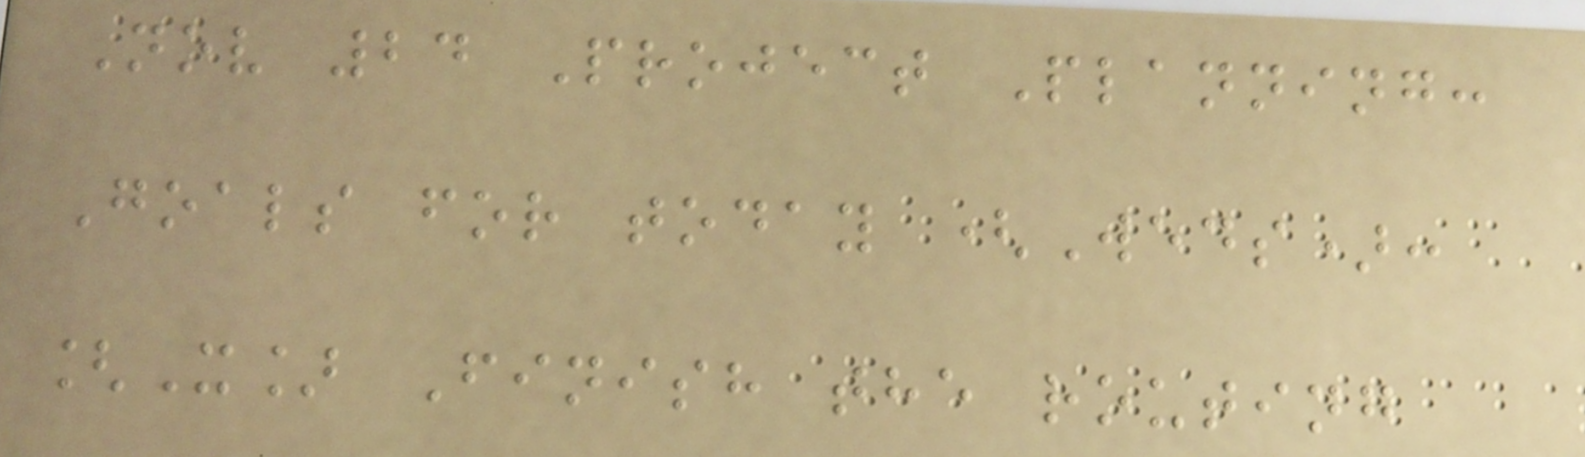Nov 24 Project Planning:
Goals for today (Weds):
[X] Finish the routing
